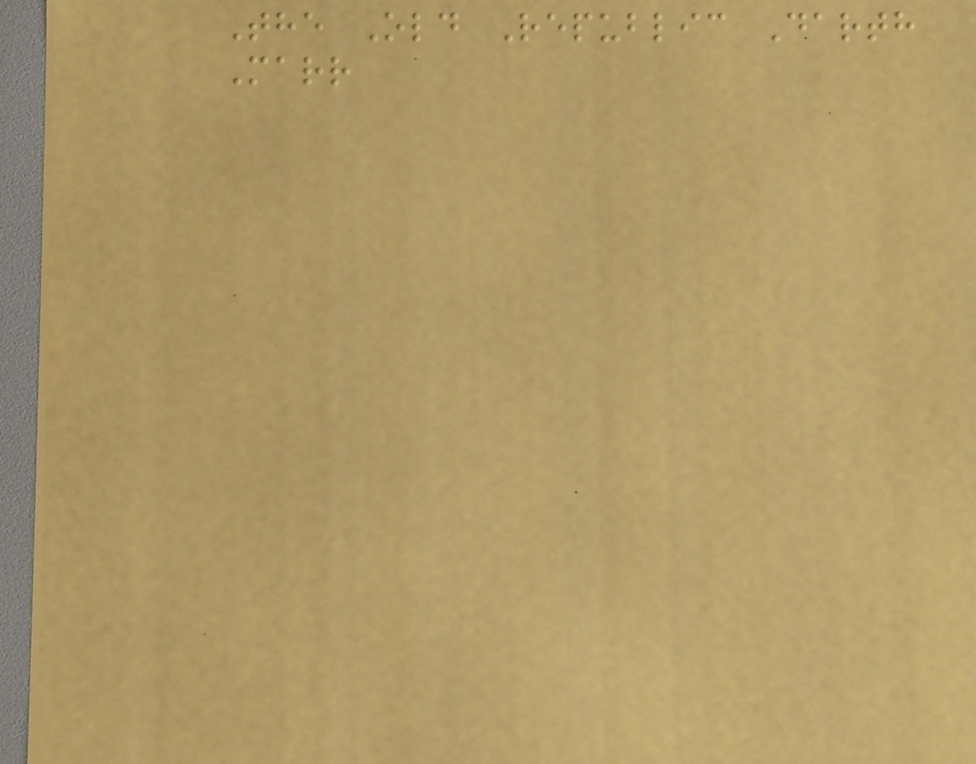The Old Republic Darth
Marr
